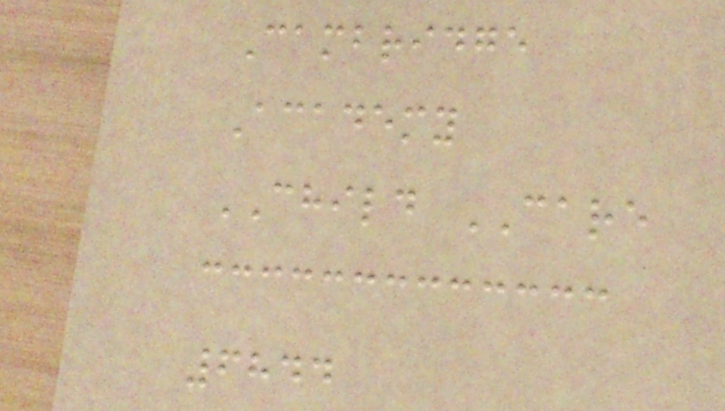Cambridge
Academy
CHILD CARE
6844
